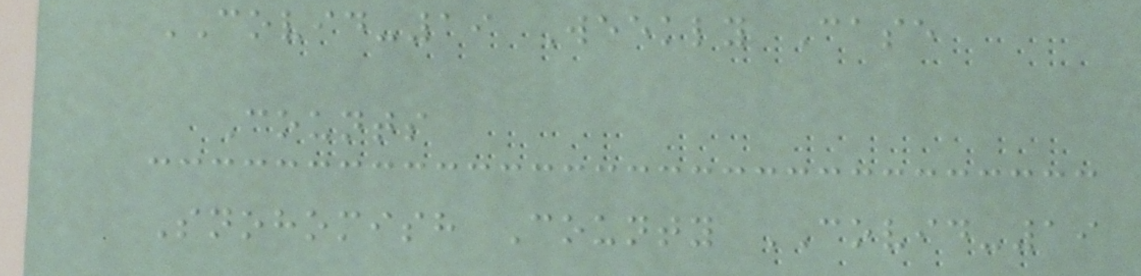COVID-19 Weekly Case
Counts
Snohomish County COVID-19
